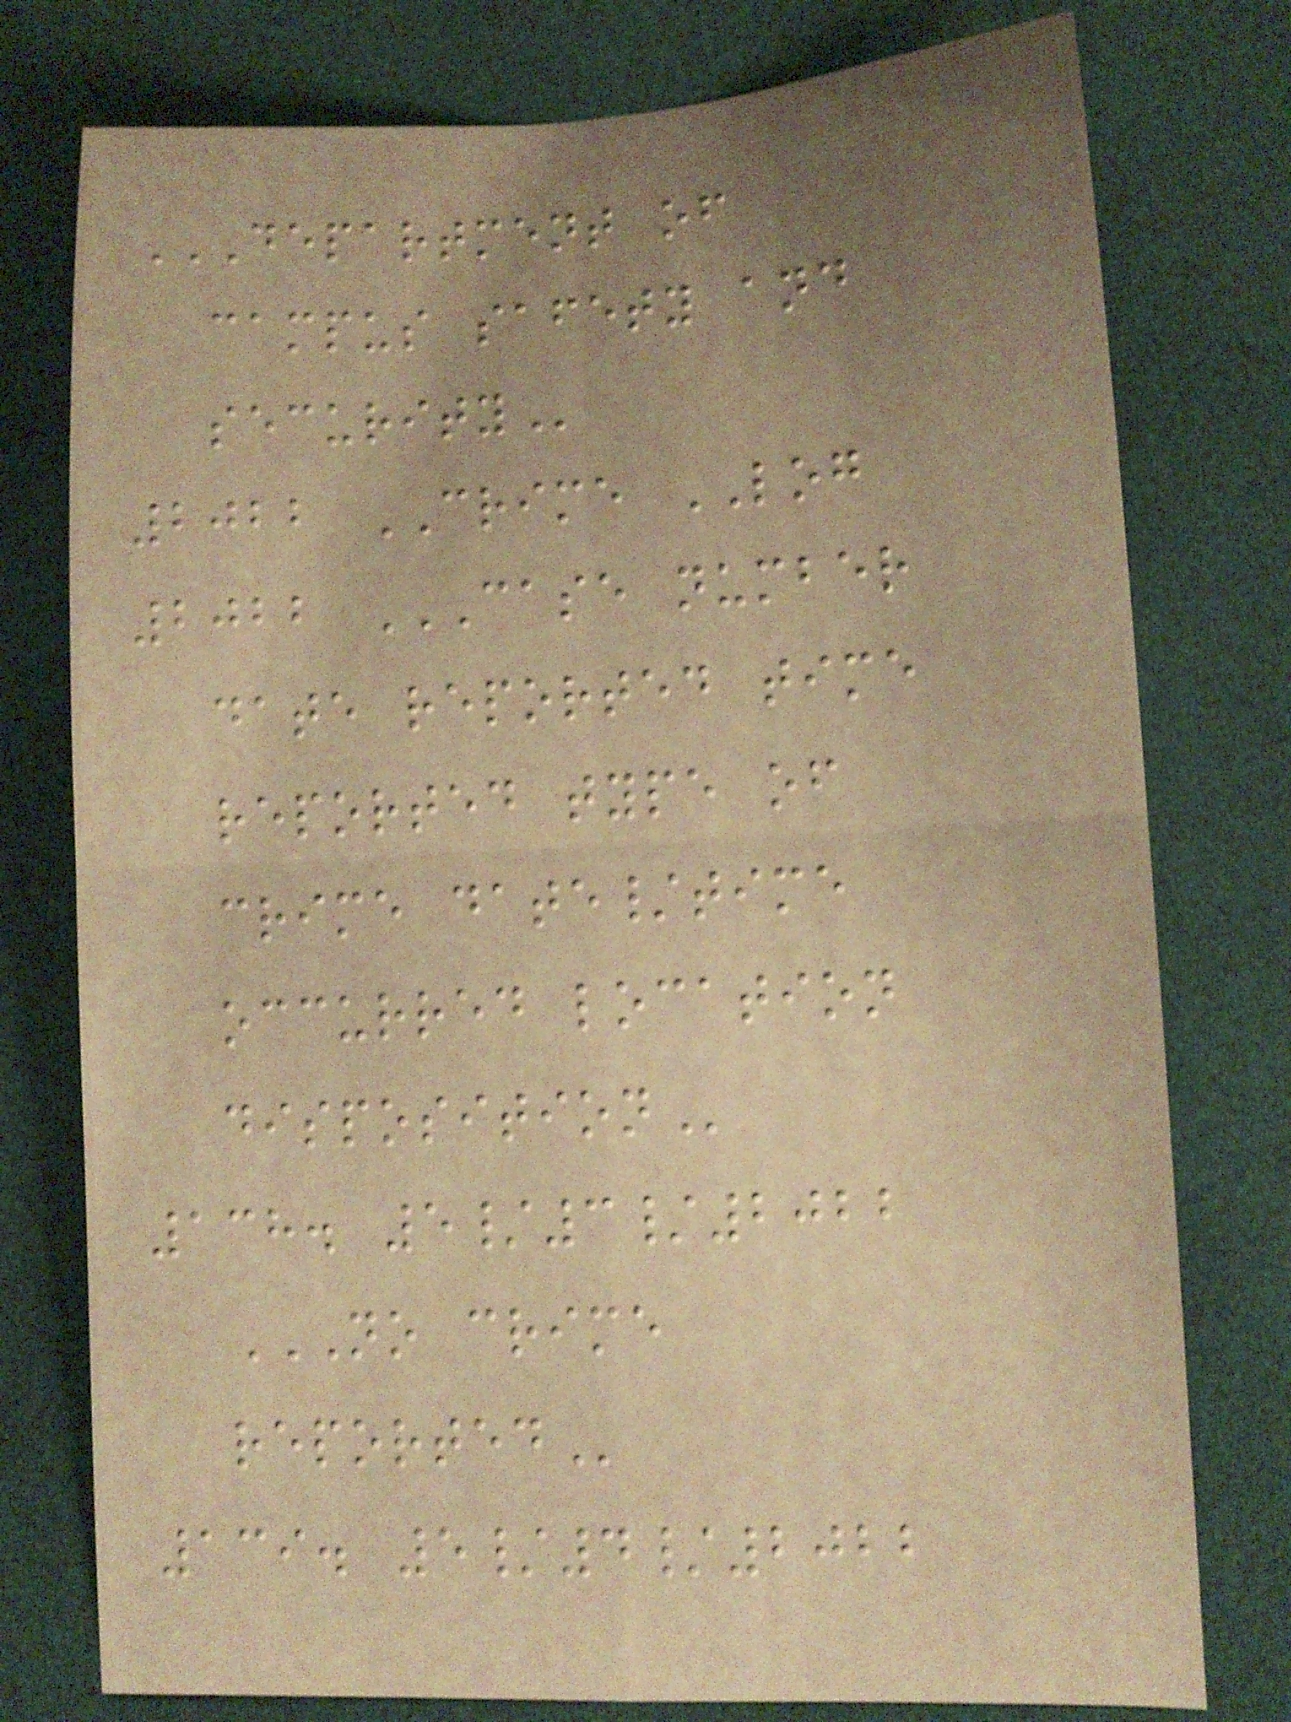DEPARTMENT OF
CAMPUS SAFETY AND
SECURITY
2022 CRIME LOG
2022 CASE NUMBER
DATE REPORTED TIME
REPORTED TYPE OF
CRIME DATE/TIME
OCCURRED LOCATION
DISPOSITION
138. 5/3/2022
NO CRIME
REPORTED
139. 5/4/2022
